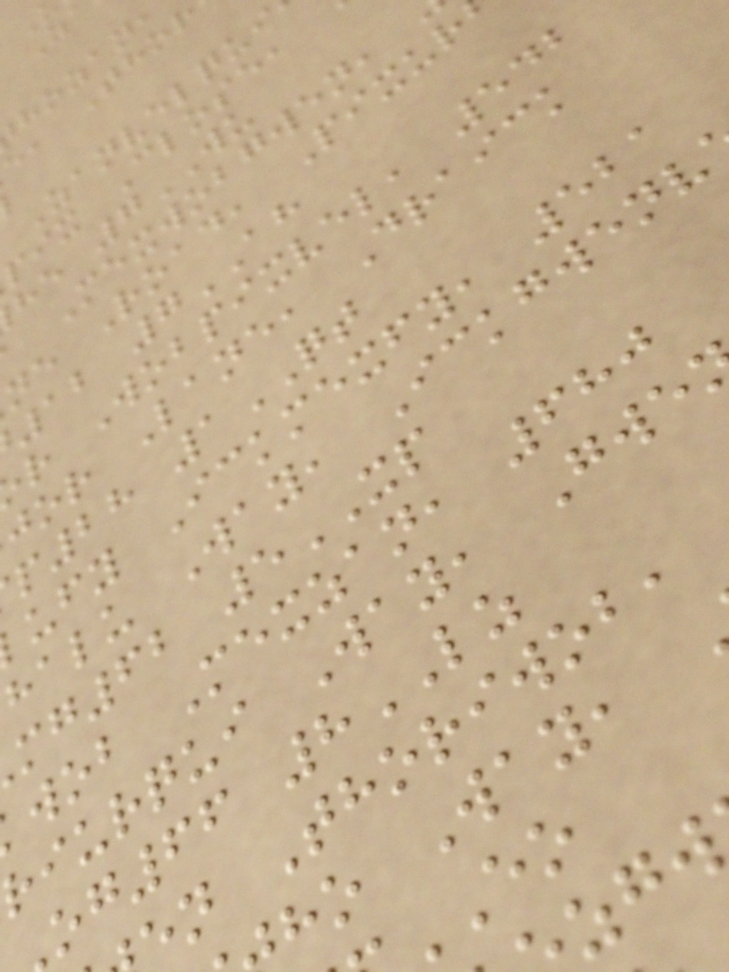e, Thor
Zanvelqui
pix Close,
he 7WU
Mexwobgwen,
ne Road, Pixur
12 7AH
r Wobpixvel, 542
jor Lane, Draick
p28 1QT
ufy Ickmexfy, 521
halu Way, Ickgwenv
mg62 5XP
wob Mexzan, 680
riurqui Way, Gwe
og66 8LZ
n Thoriwob,
ho Way,
